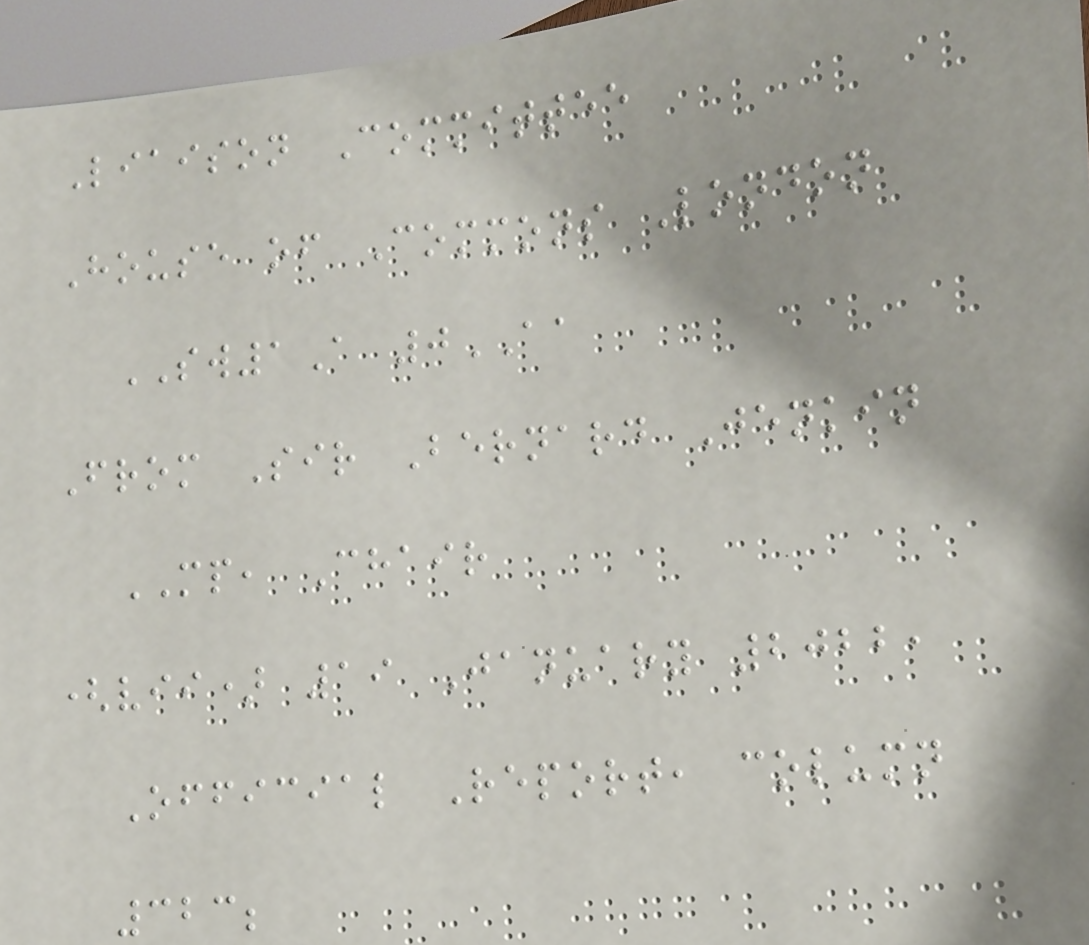Liaison Committee
House of Commons London
SW1A 0AA
From Sir Bernard Jenkin
MP, Chair
(vii) 19 January 2022,
Official Report, column
323;
